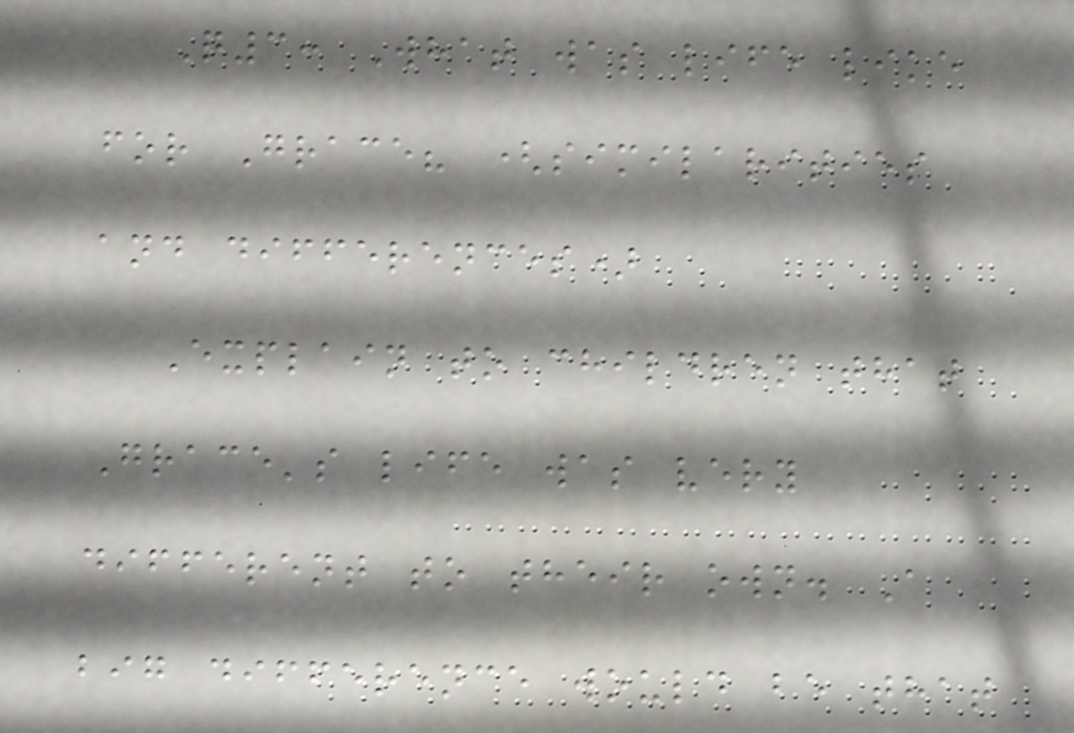Q3: What was life like
for Grace? (similarities
and differences)
Explain to children that
Grace's life was very
different to their own. A
big difference would be that
